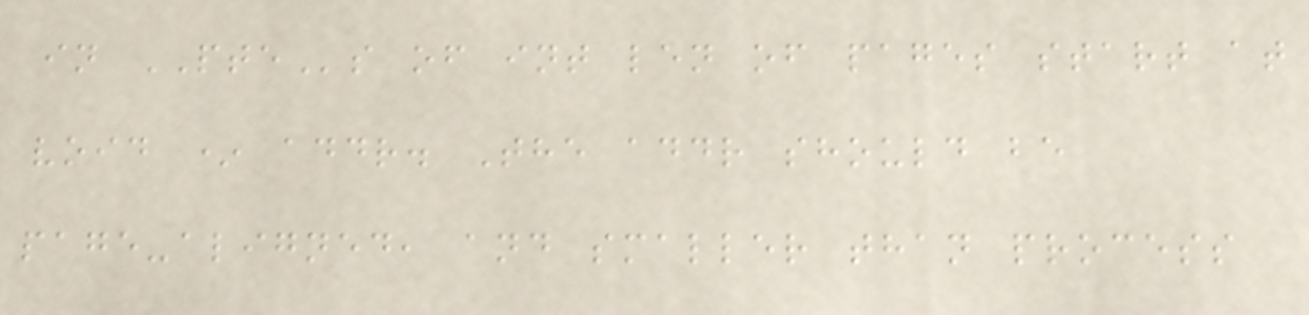in PTEs of int len of pages start at
void * addr. The addr should be
page-aligned, and smaller than process
